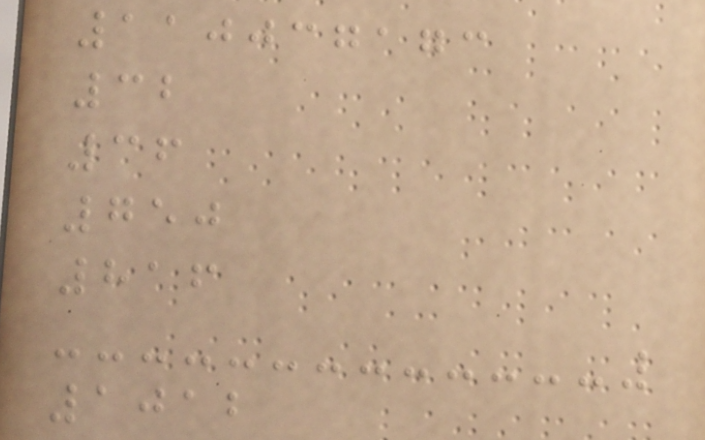110037173
32
36
750
816
1012
